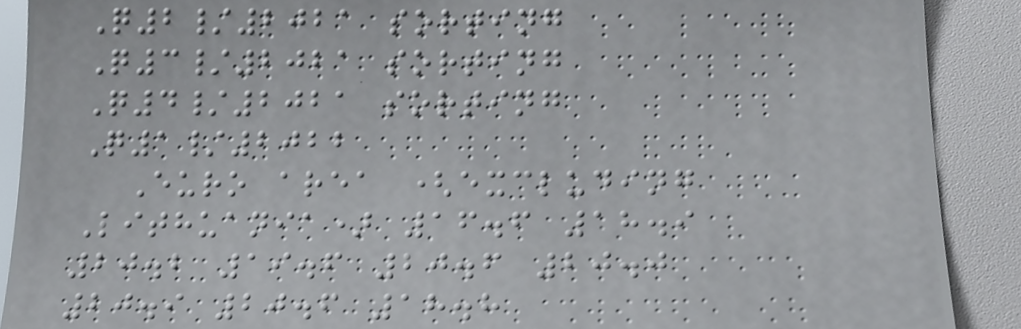Q2/2021 sorting
Q3/2021 sorting
Q4/2021 sorting
Q1/2022
Euro area (excluding
Lithuania) 16.6 18.9
20.2 19.6 20.6 20.0
20.9 20.6 18.8
